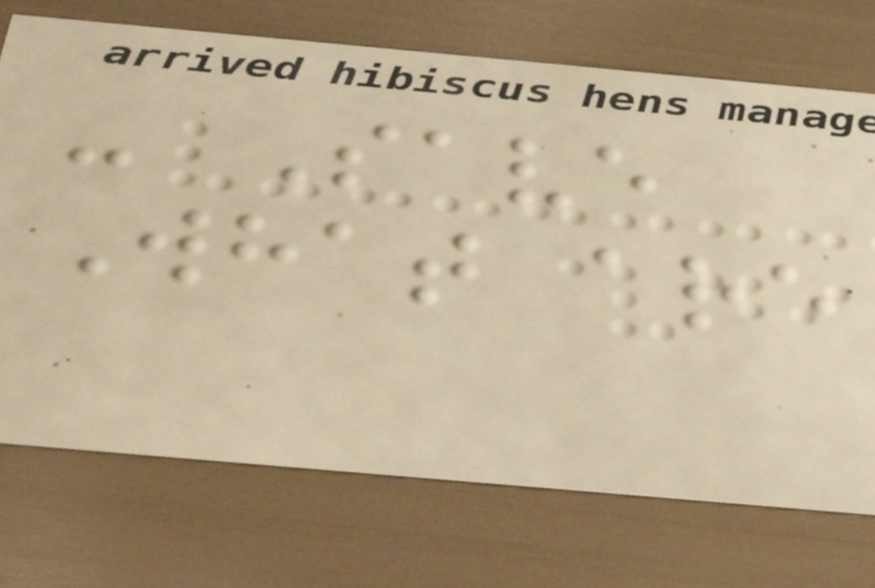- Save
What are
